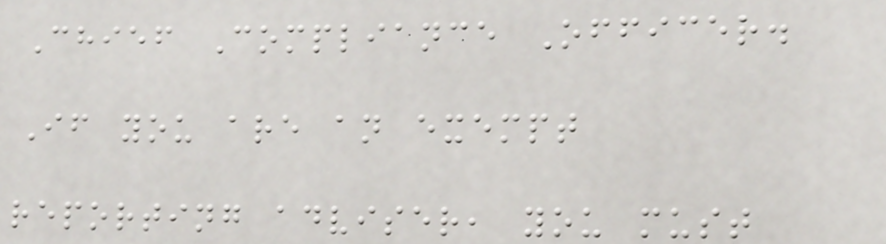Chief Compliance Officer.
If you are an exempt
reporting adviser, you must
